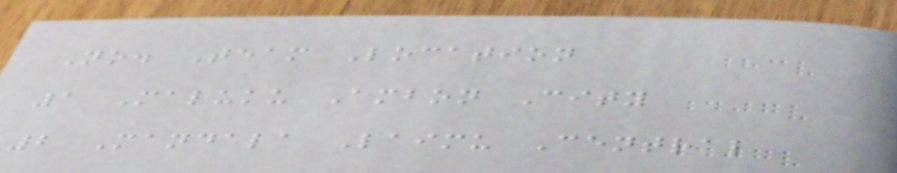No. Team Location
1 Maluku Ambon City
2 Mandala Laimu Central
